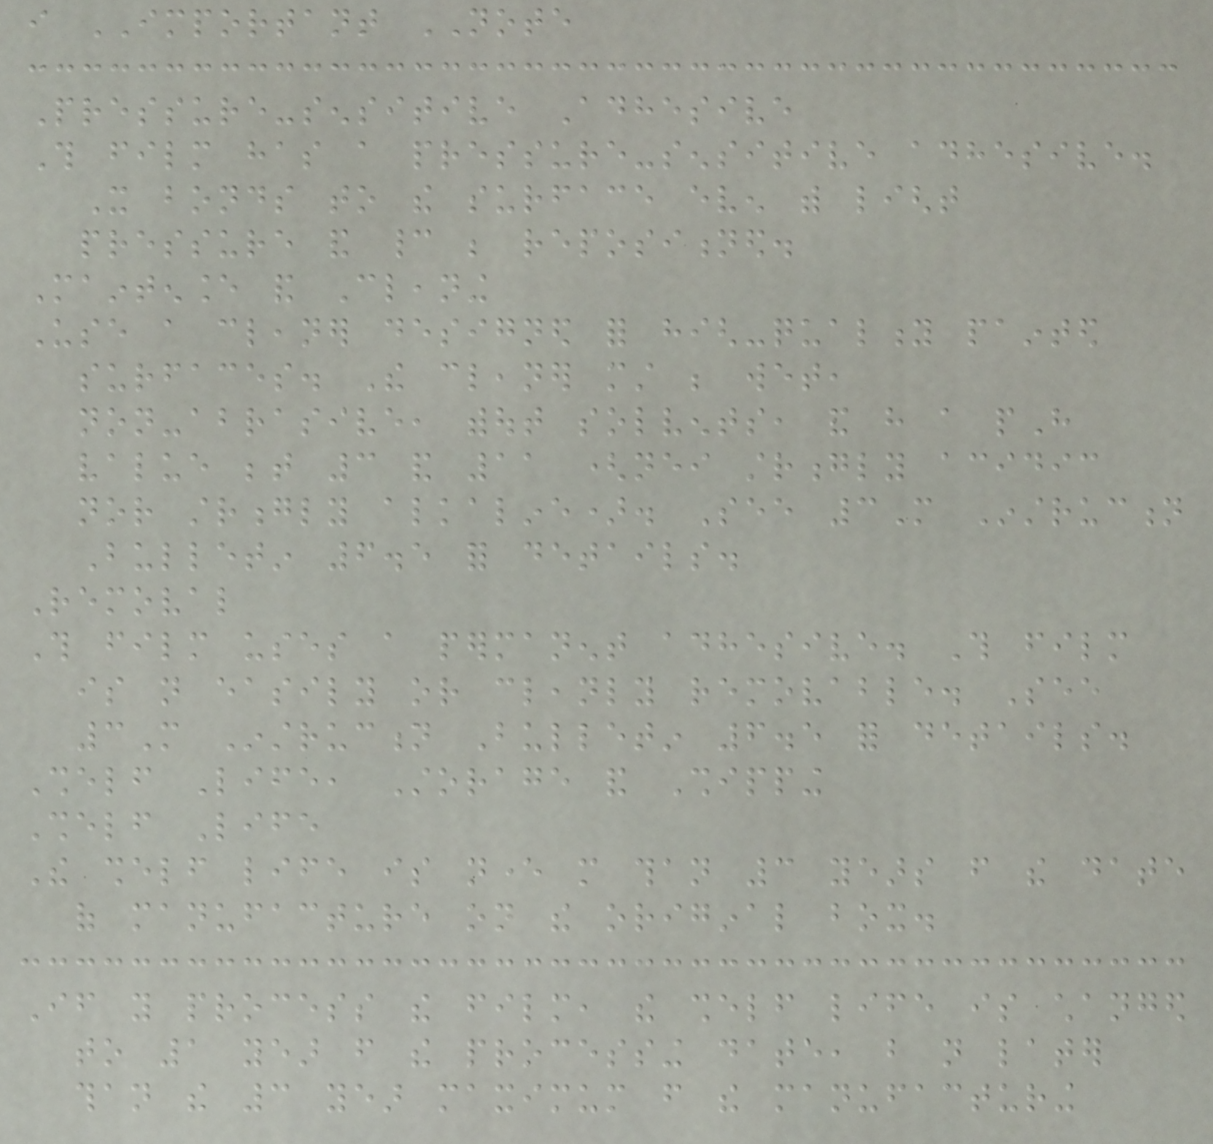i IMPORTANT NOTE
Pressure-sensitive Adhesive
This film has a pressure-sensitive adhesive.
It bonds to the surface even with light
pressure and cannot be repositioned.
Maintenance and Cleaning
Use a cleaner designed for high-quality painted
surfaces. The cleaner must be wet,
non-abrasive, without solvents, and have a pH
value between 3 and 11 (neither strongly acidic
nor strongly alkaline). See 3M Instruction
Bulletin 6.5 for details.
Removal
This film uses a permanent adhesive. This film
is not easily or cleanly removable. See
3M Instruction Bulletin 6.5 for details.
Shelf Life, Storage and Shipping
Shelf Life
The shelf life is never more than 3 years from the date
of manufacture on the original box.
If you process the film, the shelf life is changed
to 1 year from the processing date, but not later
than the 3 year maximum from the manufacturing
